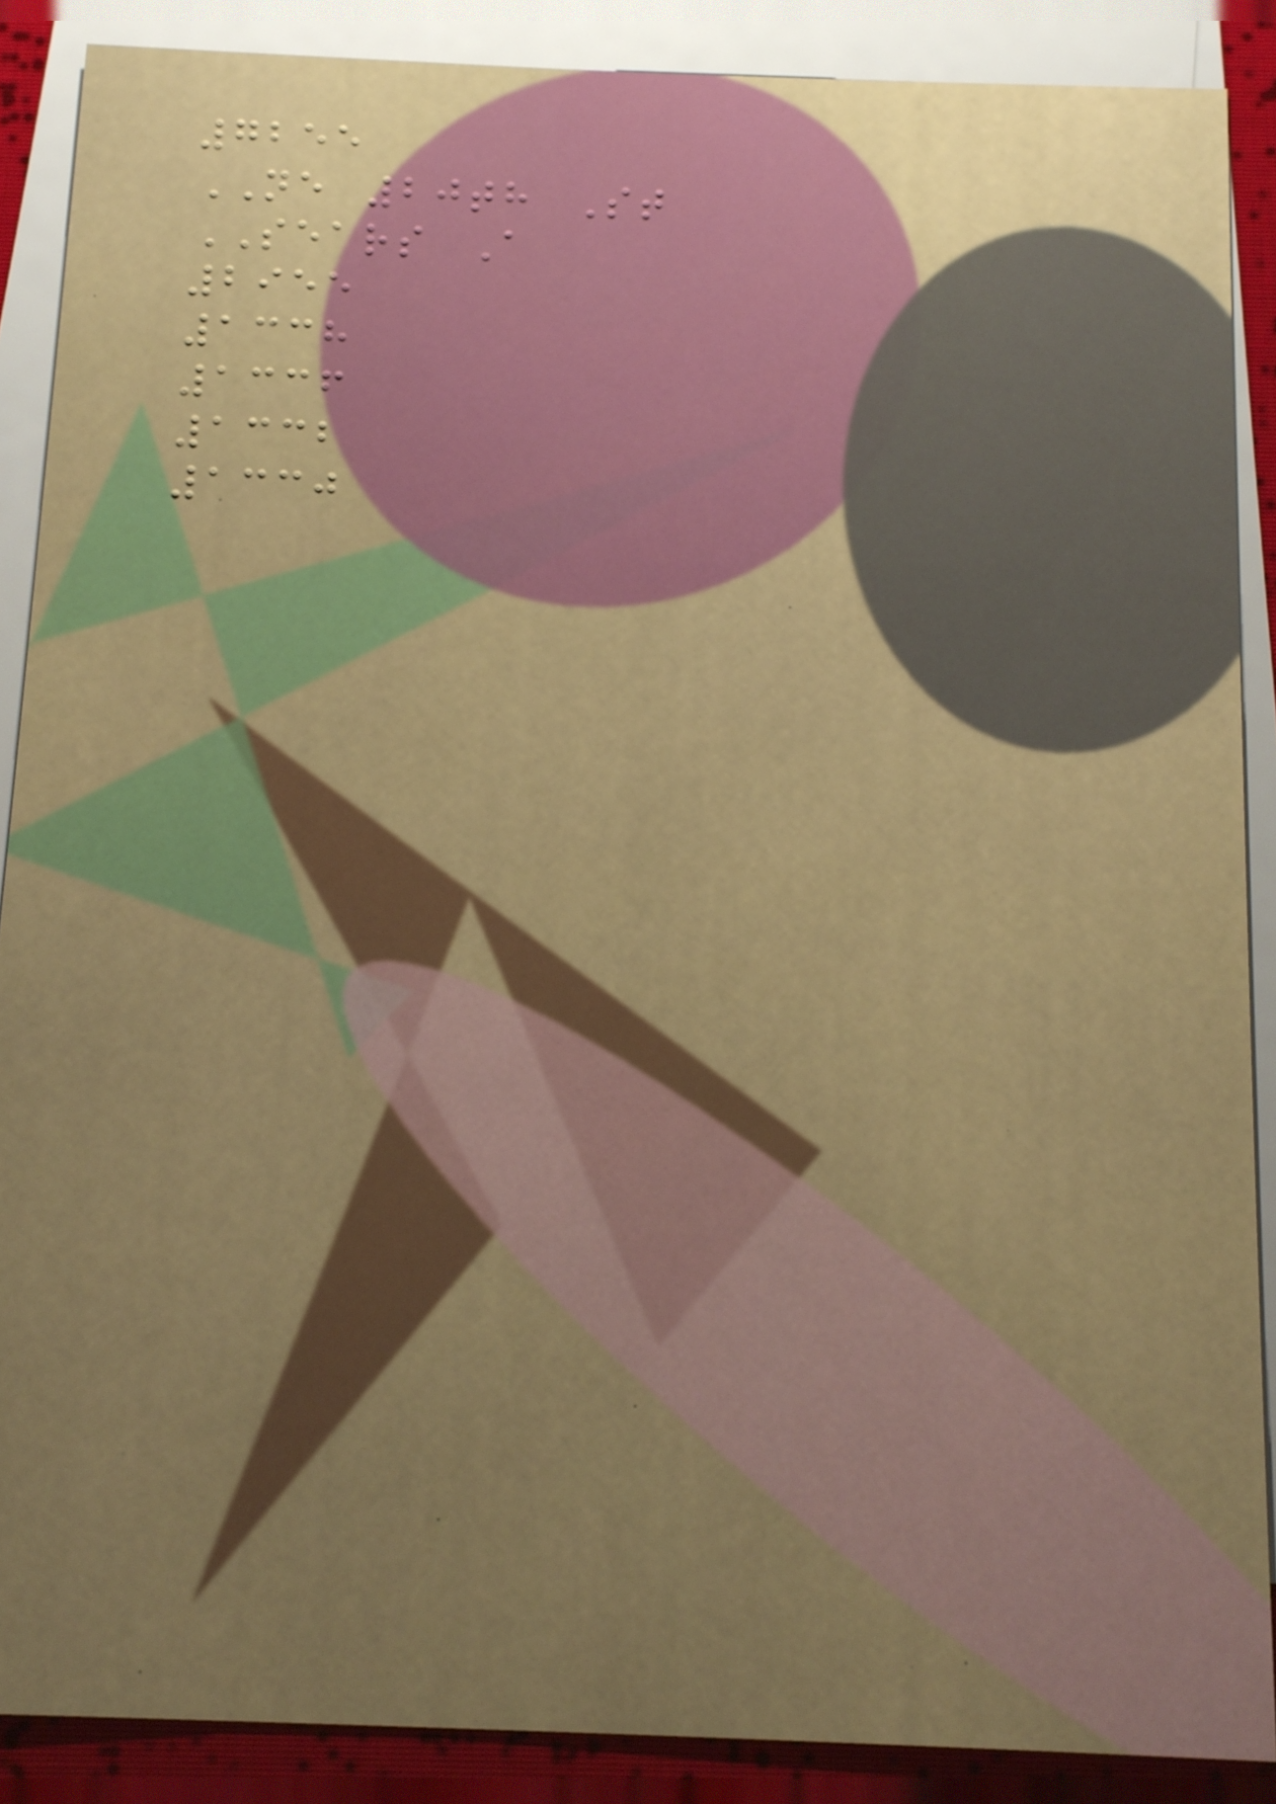7255
NE 20th St
SEARS A
2955
1338
1336
1332
1330
